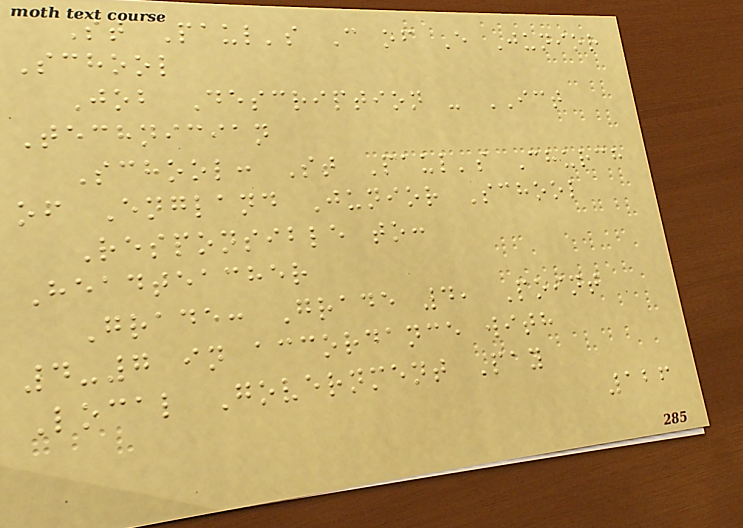St Paul's C of E Junior
School
Job Description - ICT
Technician
School: St Paul's Church
of England Junior School
Responsible to:
Headteacher
Grade: Grade 4, Point
4-7 in accordance with
Local Government Pay
126
